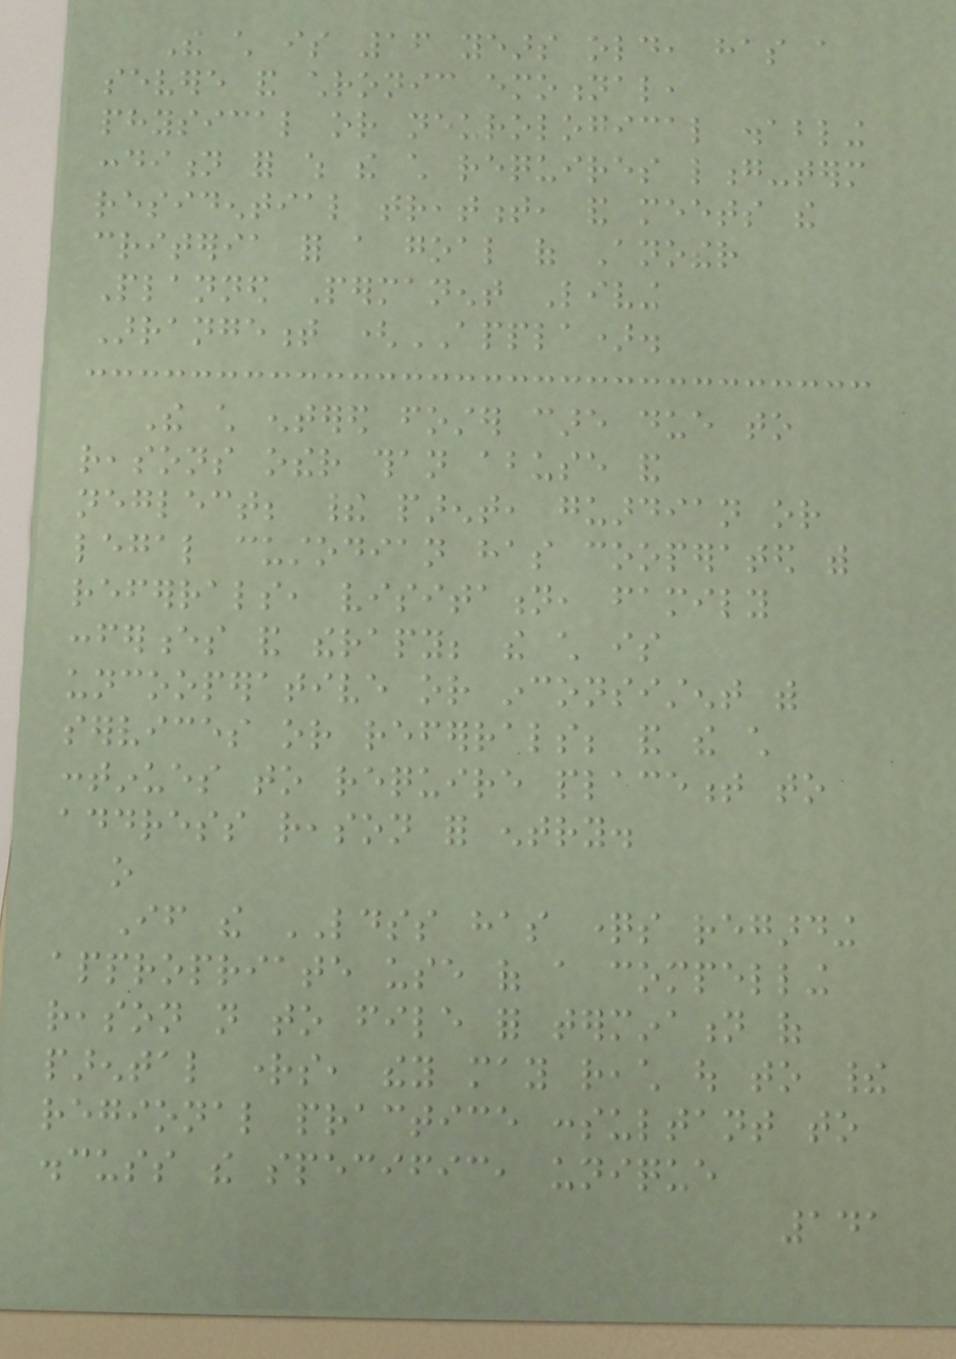The child is 16 years old, has a
severe and chronic emotional,
physical or neurological disabling
condition for which the child requires long-term
residential treatment, and meets the
criteria for a goal of Another
Planned Permanent Living
Arrangement (APPLA).
The child entered foster care due to
reasons other than abuse and
neglect; their parent, guardian or
legal custodian has cooperated with
referrals, visitation, family
conferences and therapy; the child is
uncooperative or inconsistent with
services or referrals; and the child
continues to require placement to
address reason for entry.
o
If the LDSS has questions regarding
appropriate use of a compelling
reason not to file for termination of
parental rights, they may reach out to their
regional practice consultant to
discuss the specific, unique
141
